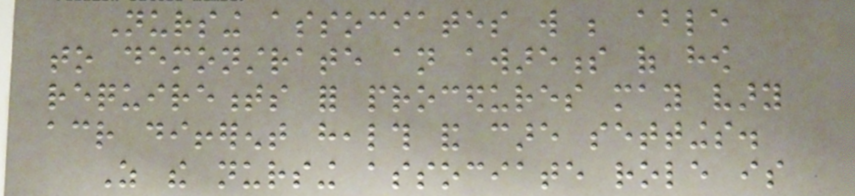Nursing associates will be able
to demonstrate an awareness of how
requirements for procedures may vary
across different health and care settings.
As the nursing associate role is
